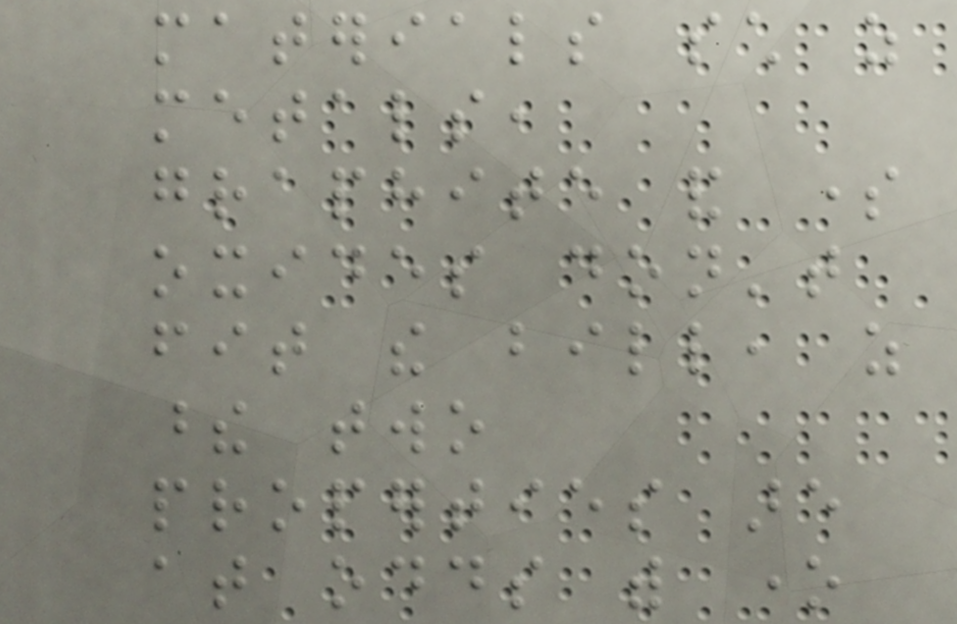materials such as
metals,
graphite and some
oxides don't
fit the bill, as
these two
properties are
at odds with one
